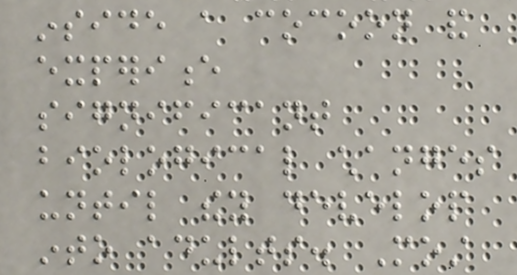inside a cocoon and
experience
significant
biological changes
until they develop
into adults. Most
